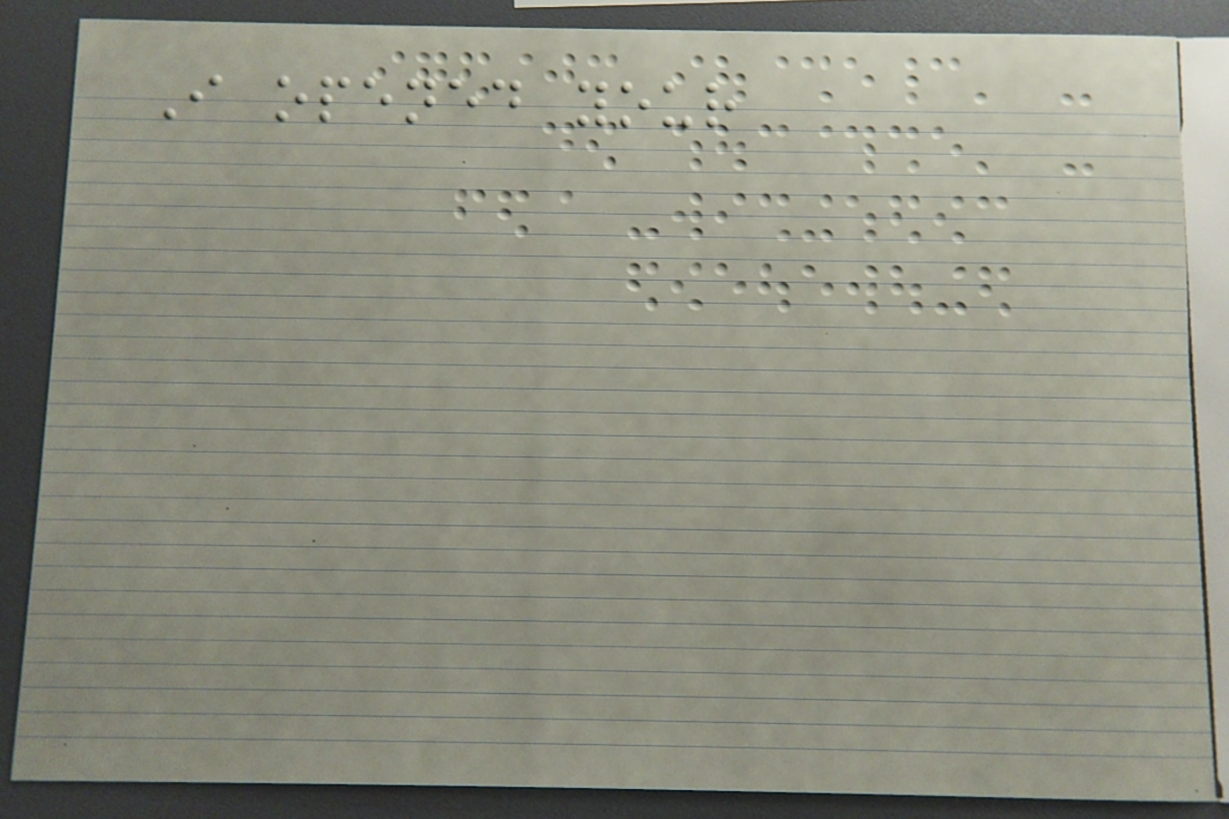I opened your
